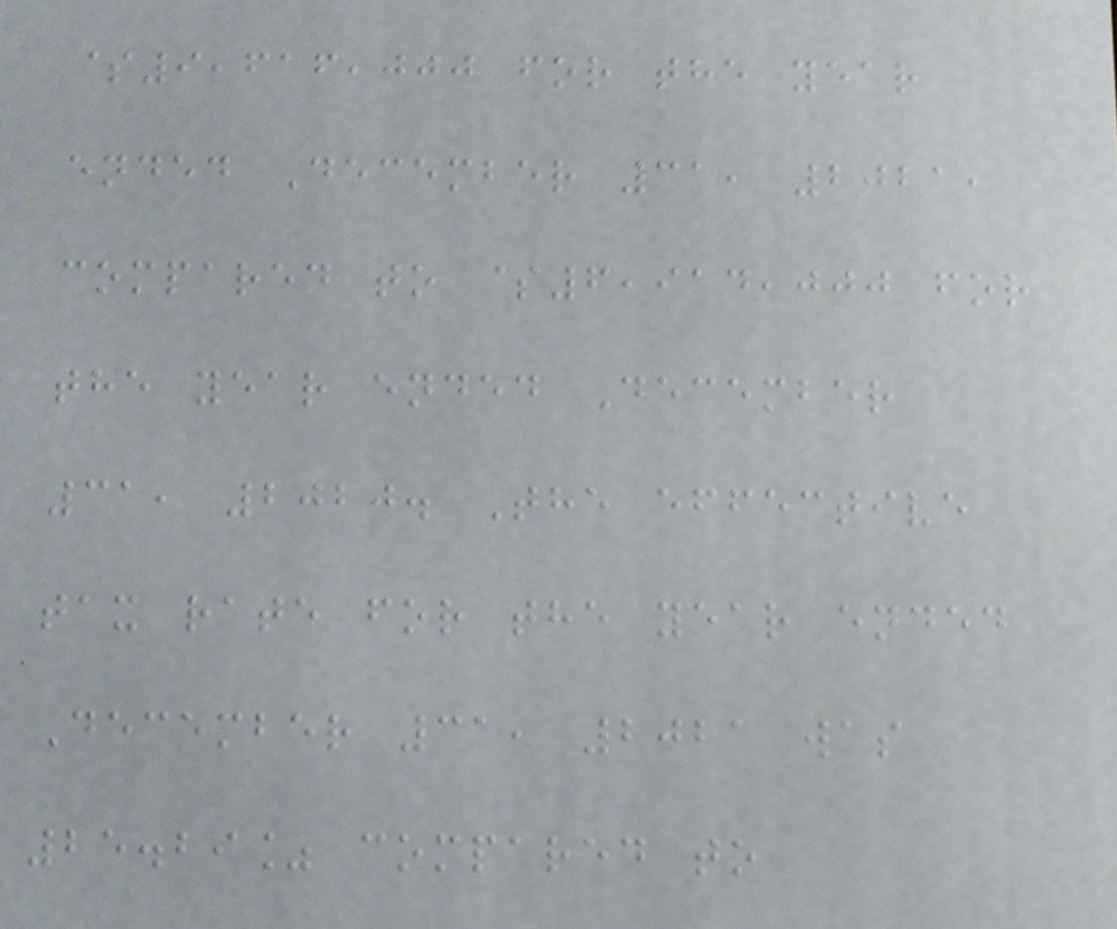$9,616,000 for the year
ended December 31, 2021,
compared to $6,914,000 for
the year ended December
31, 2020. The effective
tax rate for the year ended
December 31, 2021 was
25.29% compared to
